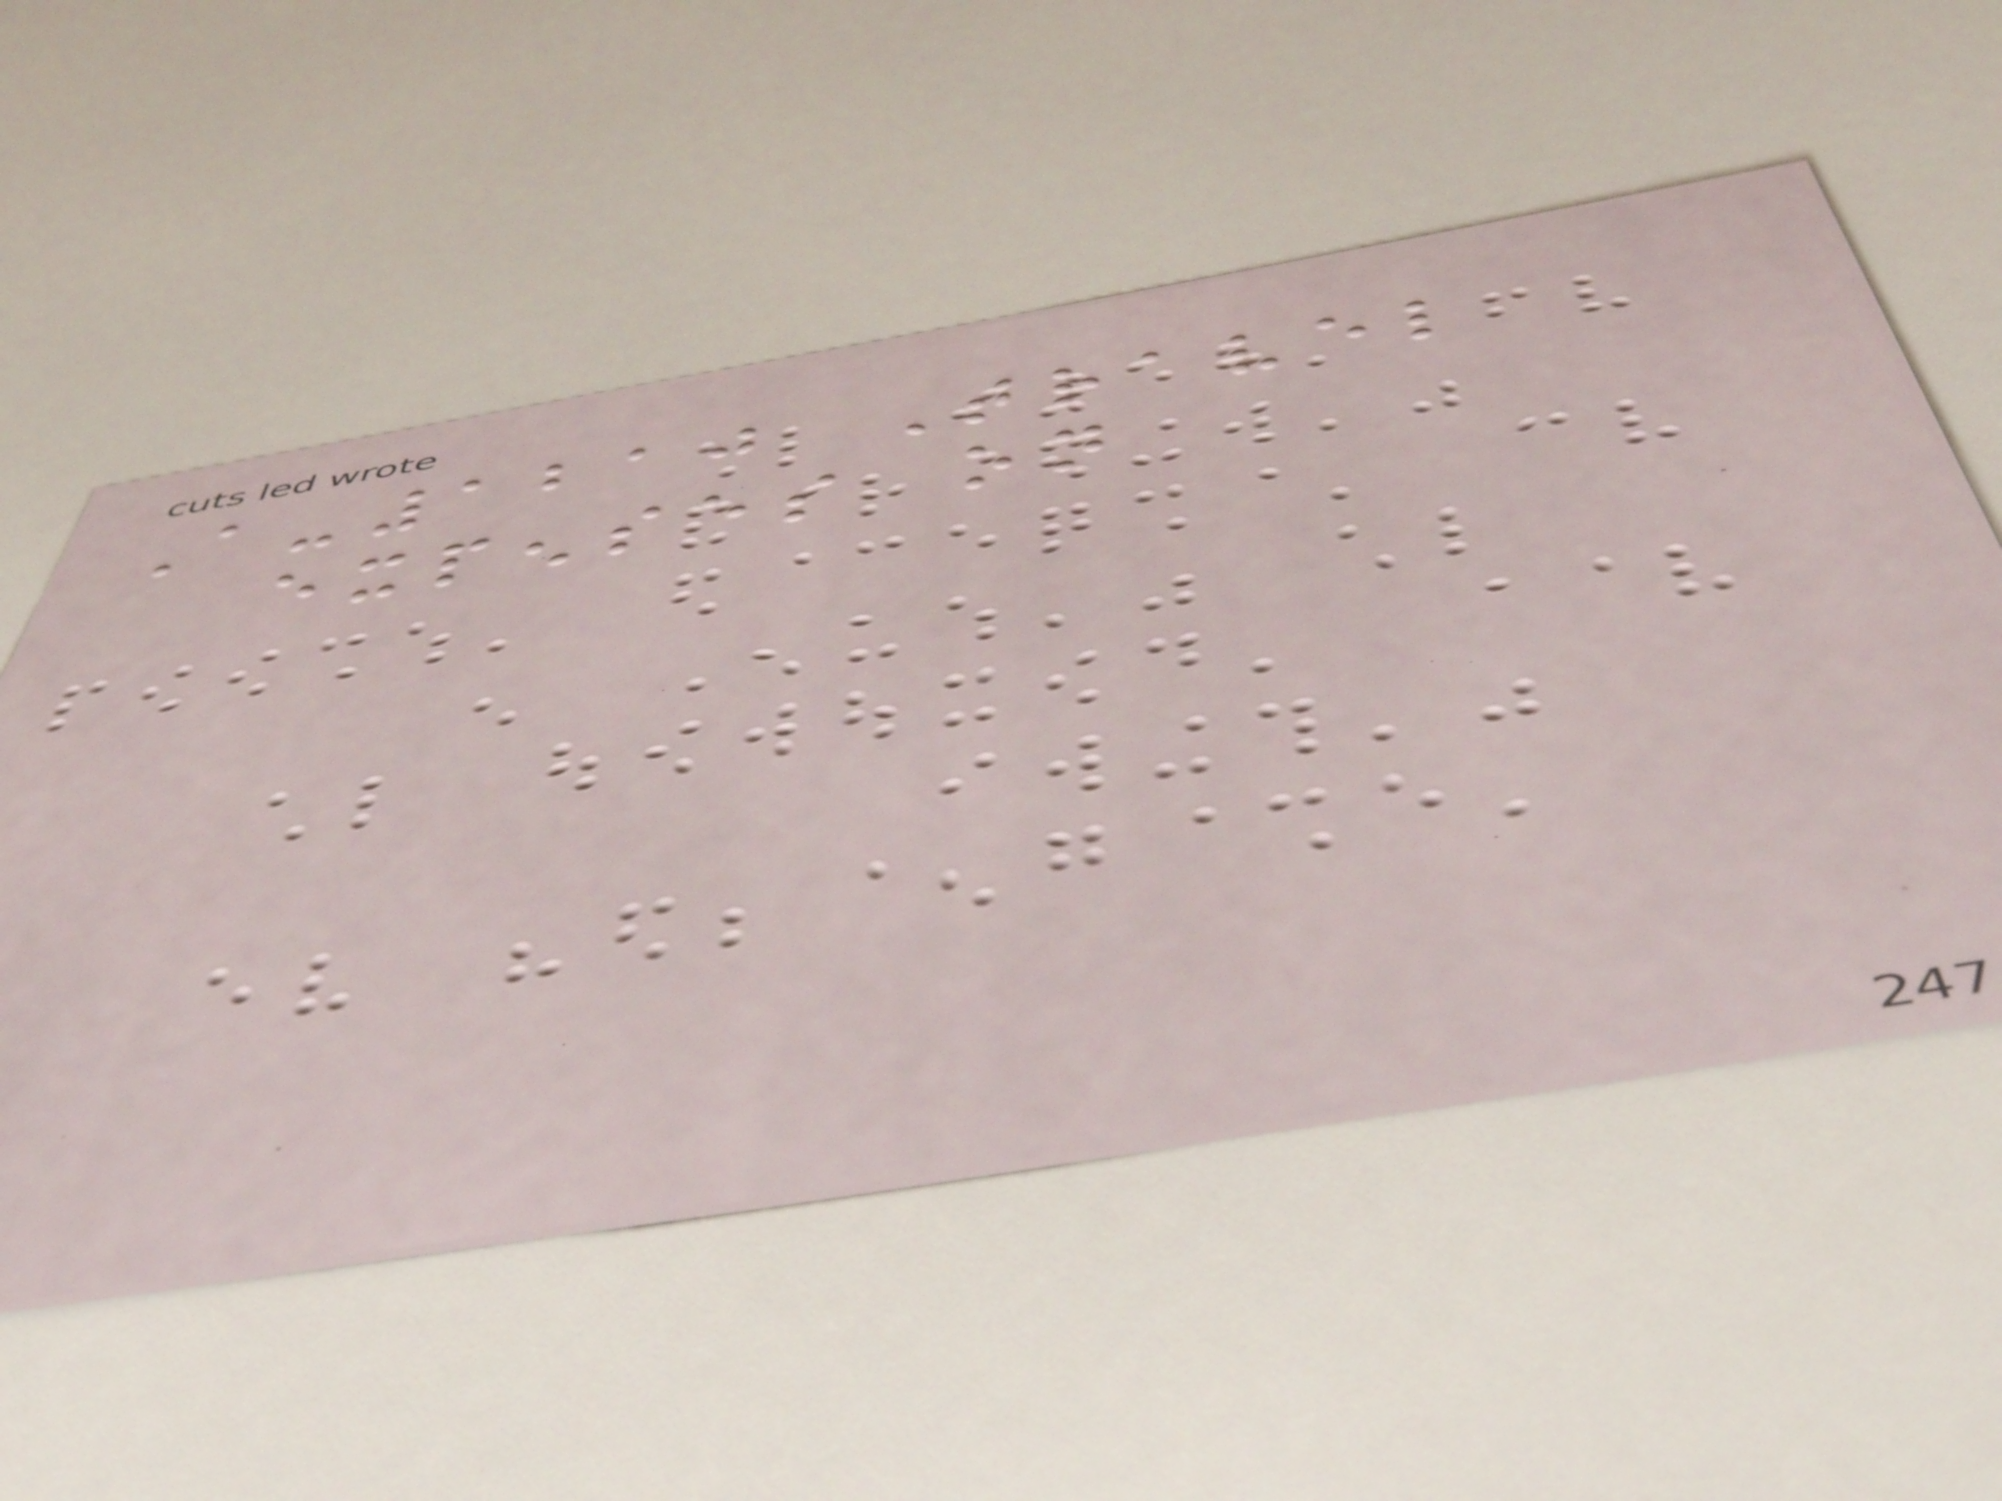A-1210 Travel
expenses on
